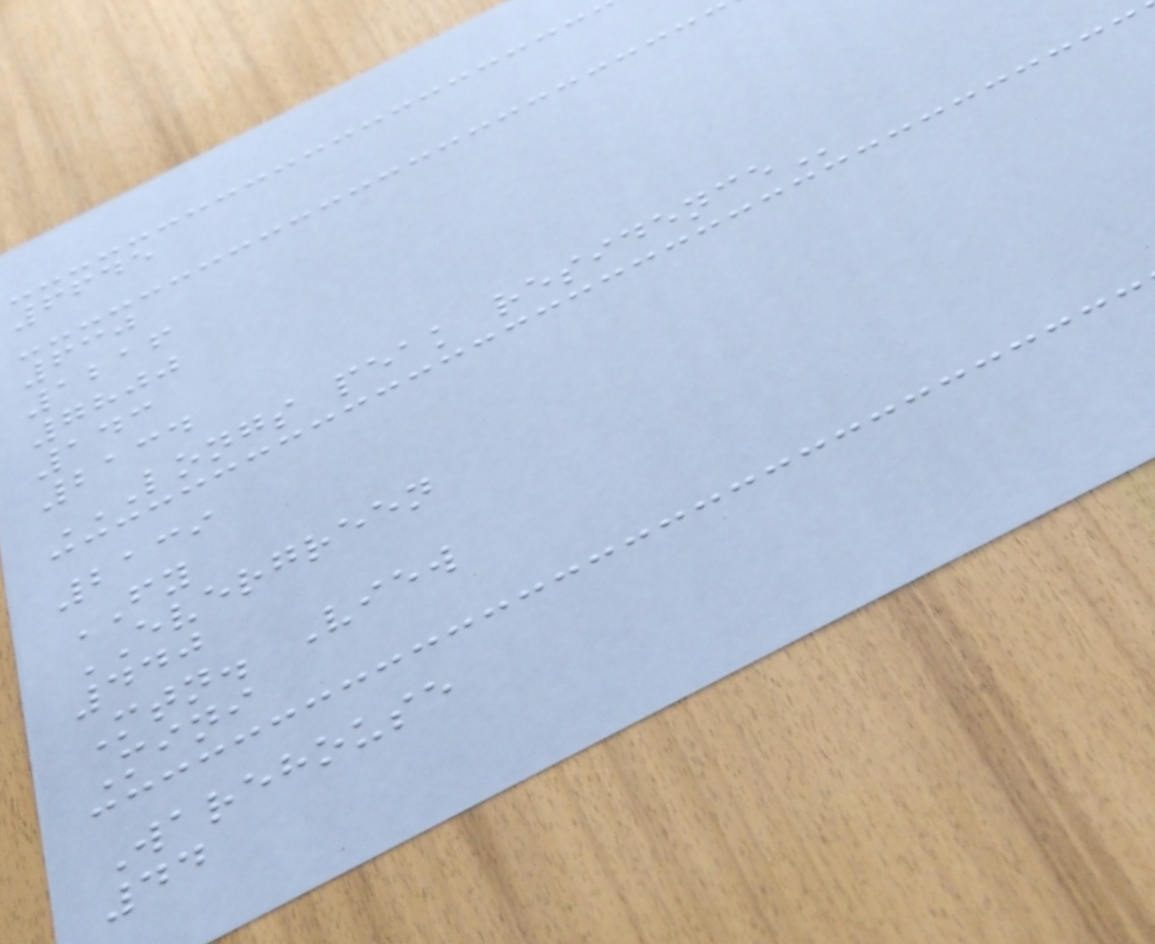6645
630
1216
7800
143
2134
LONGS PEAK RESIDENCE
2139
FY
EVERGREEN
440
Mtn. View
Mini
Warehouse
44
